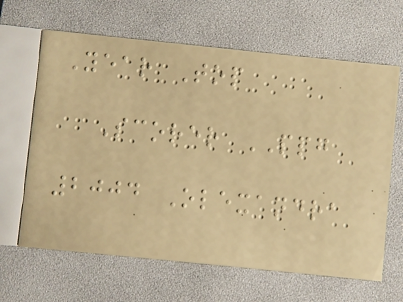Year Top
Scorer PPG
2004 Olexandra
